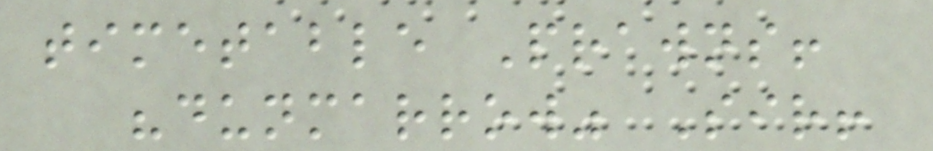timetable Prawns!
"dunmarrow" Sir!
